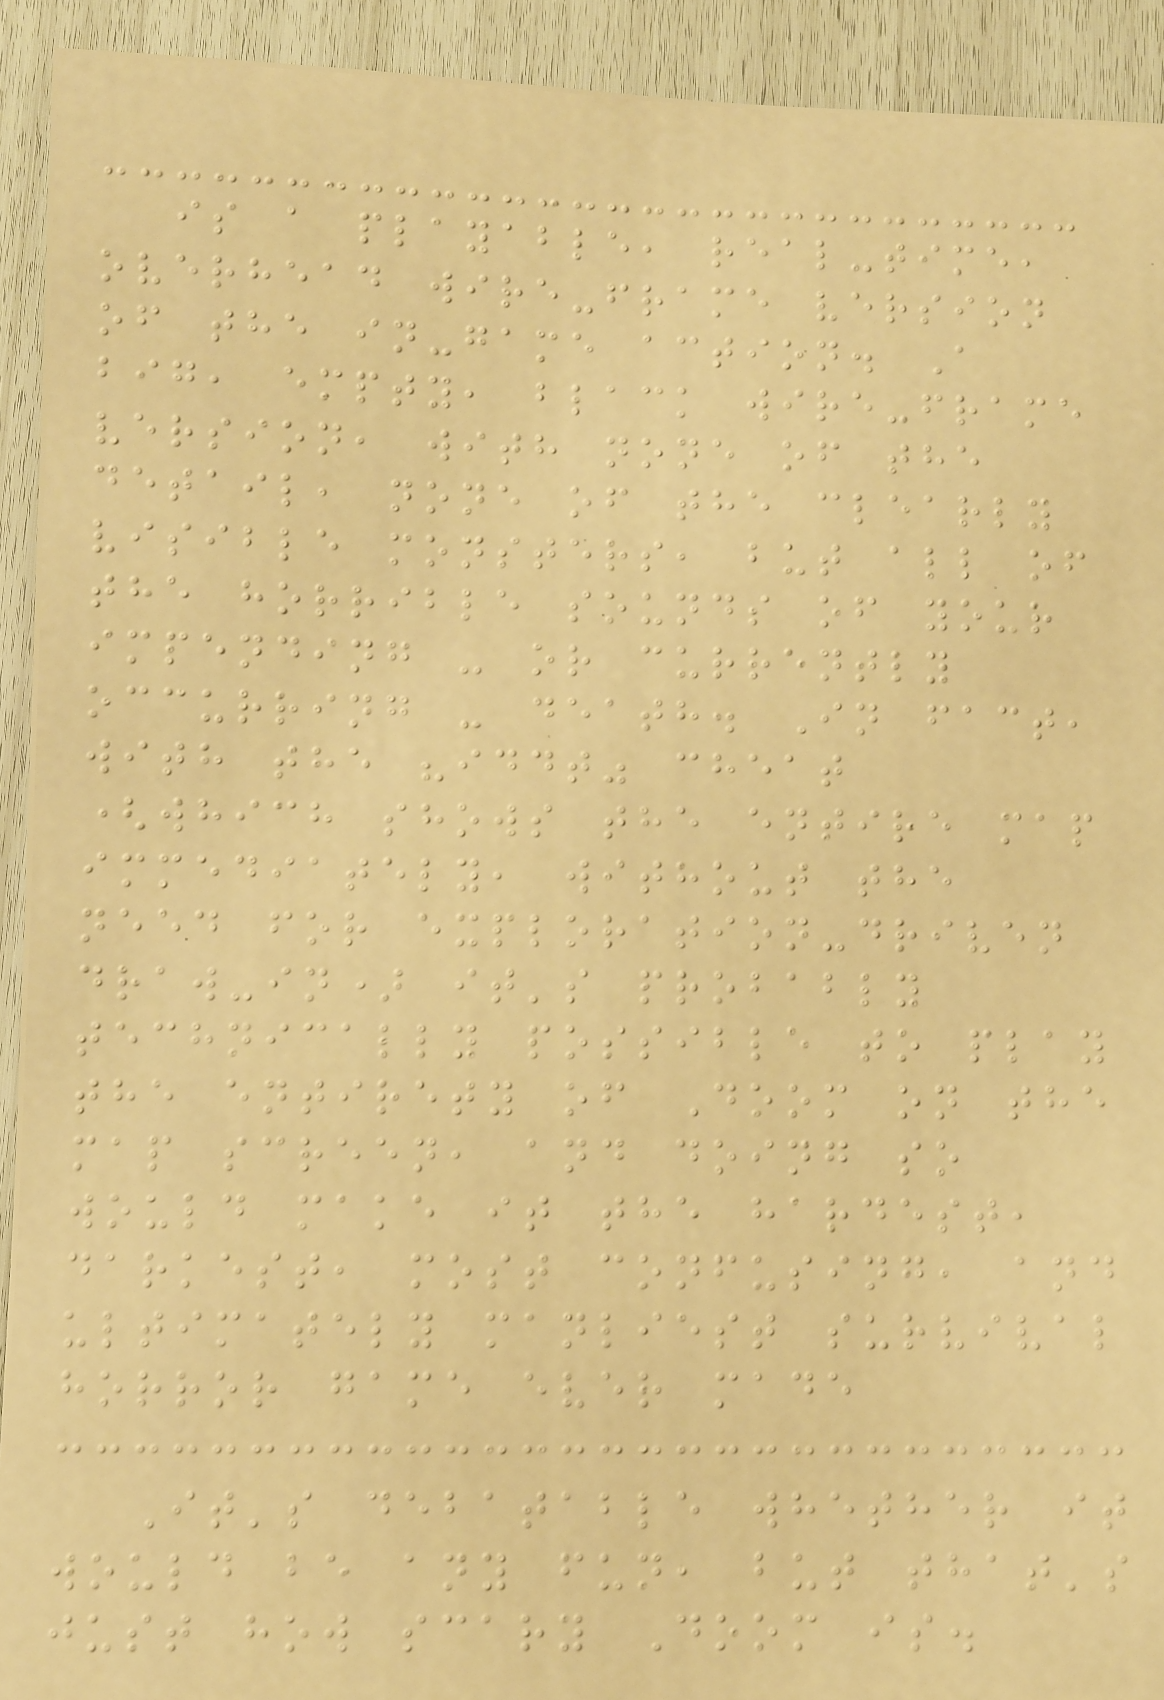is a playable, real-time,
overhead wire-frame version
of the in-game action. A
big, empty, black wire-frame
version, with none of the
detail, none of the clearly
visible monsters, but all of
the horrible sounds of your
impending - or currently
occurring - death. In fact,
with the "iddt" cheat
(which shows the entire map
immediately, without the
need for exploration-driven
draw-in) it's probably
technically possible to play
the entirety of Doom on the
map screen, and doing so
would make it the hardest,
darkest, most confusing, and
ultimately manliest survival
horror game ever made
It's debatable whether it
would be any fun, but that's
just how scary Doom is.
